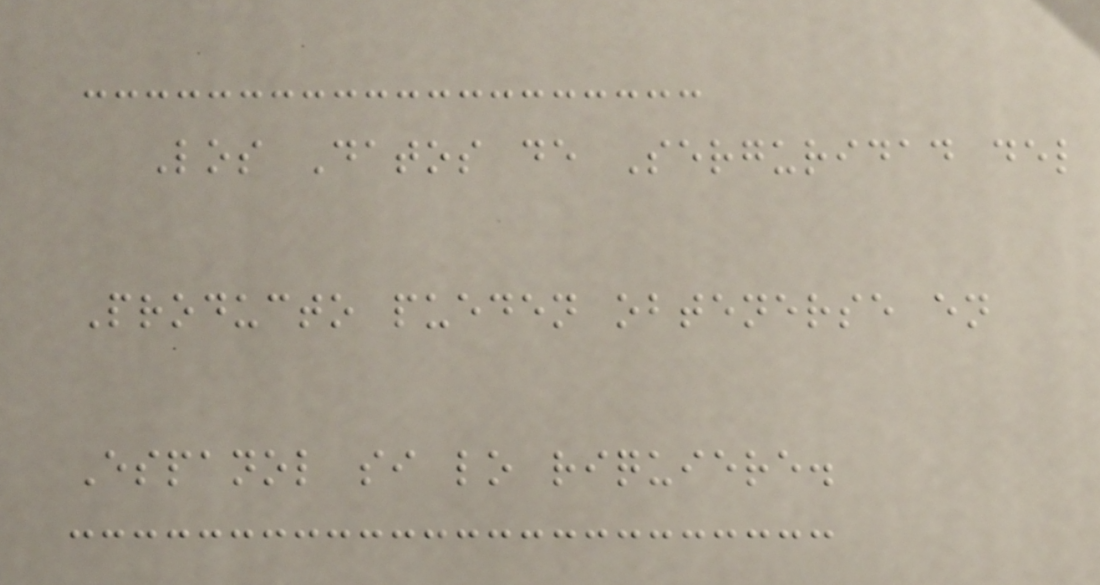Los Datos de Serguridad del
Producto pueden obtenerse en
Espanol si lo riquiere.
